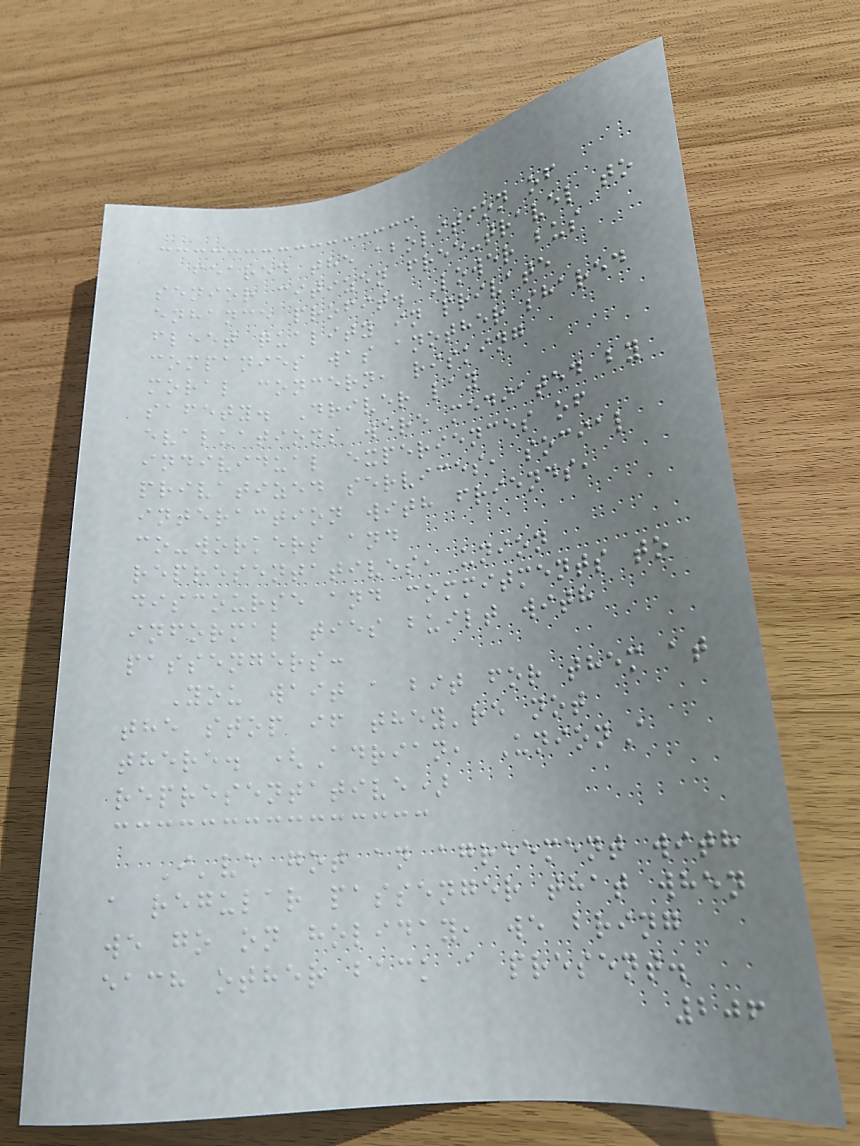feared the abolition of
senior citizen free-travel to
enhance profit. Lower bus
fleet quality in private
companies was another shared
moral concern, risking
safety. Driver lay
evaluations were mediated by
individual experiences of
privatized services, social
interaction with friends,
co-workers and
representatives, union
discourse and commitments to
informal ties built with
passengers:
You wait a bit for them at
the stop if they're not
there. (Adrian, UnionA
representative)
I've got an agreement with
a regular passenger that when
we go on holiday, we bring
each other back a present.
206
